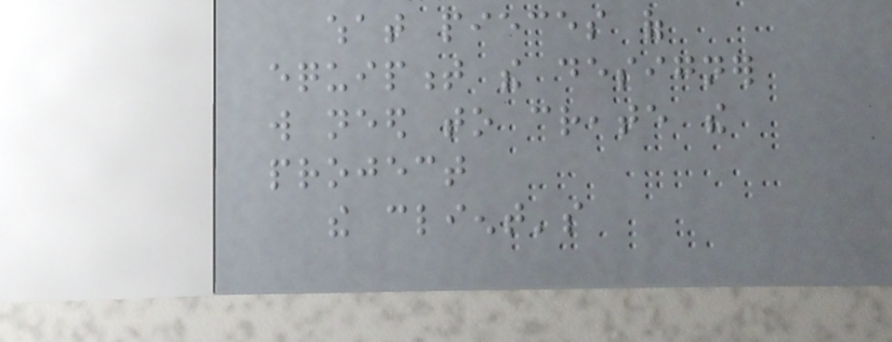what pieces of
equipment the designer
will need to create the
project
the client's
